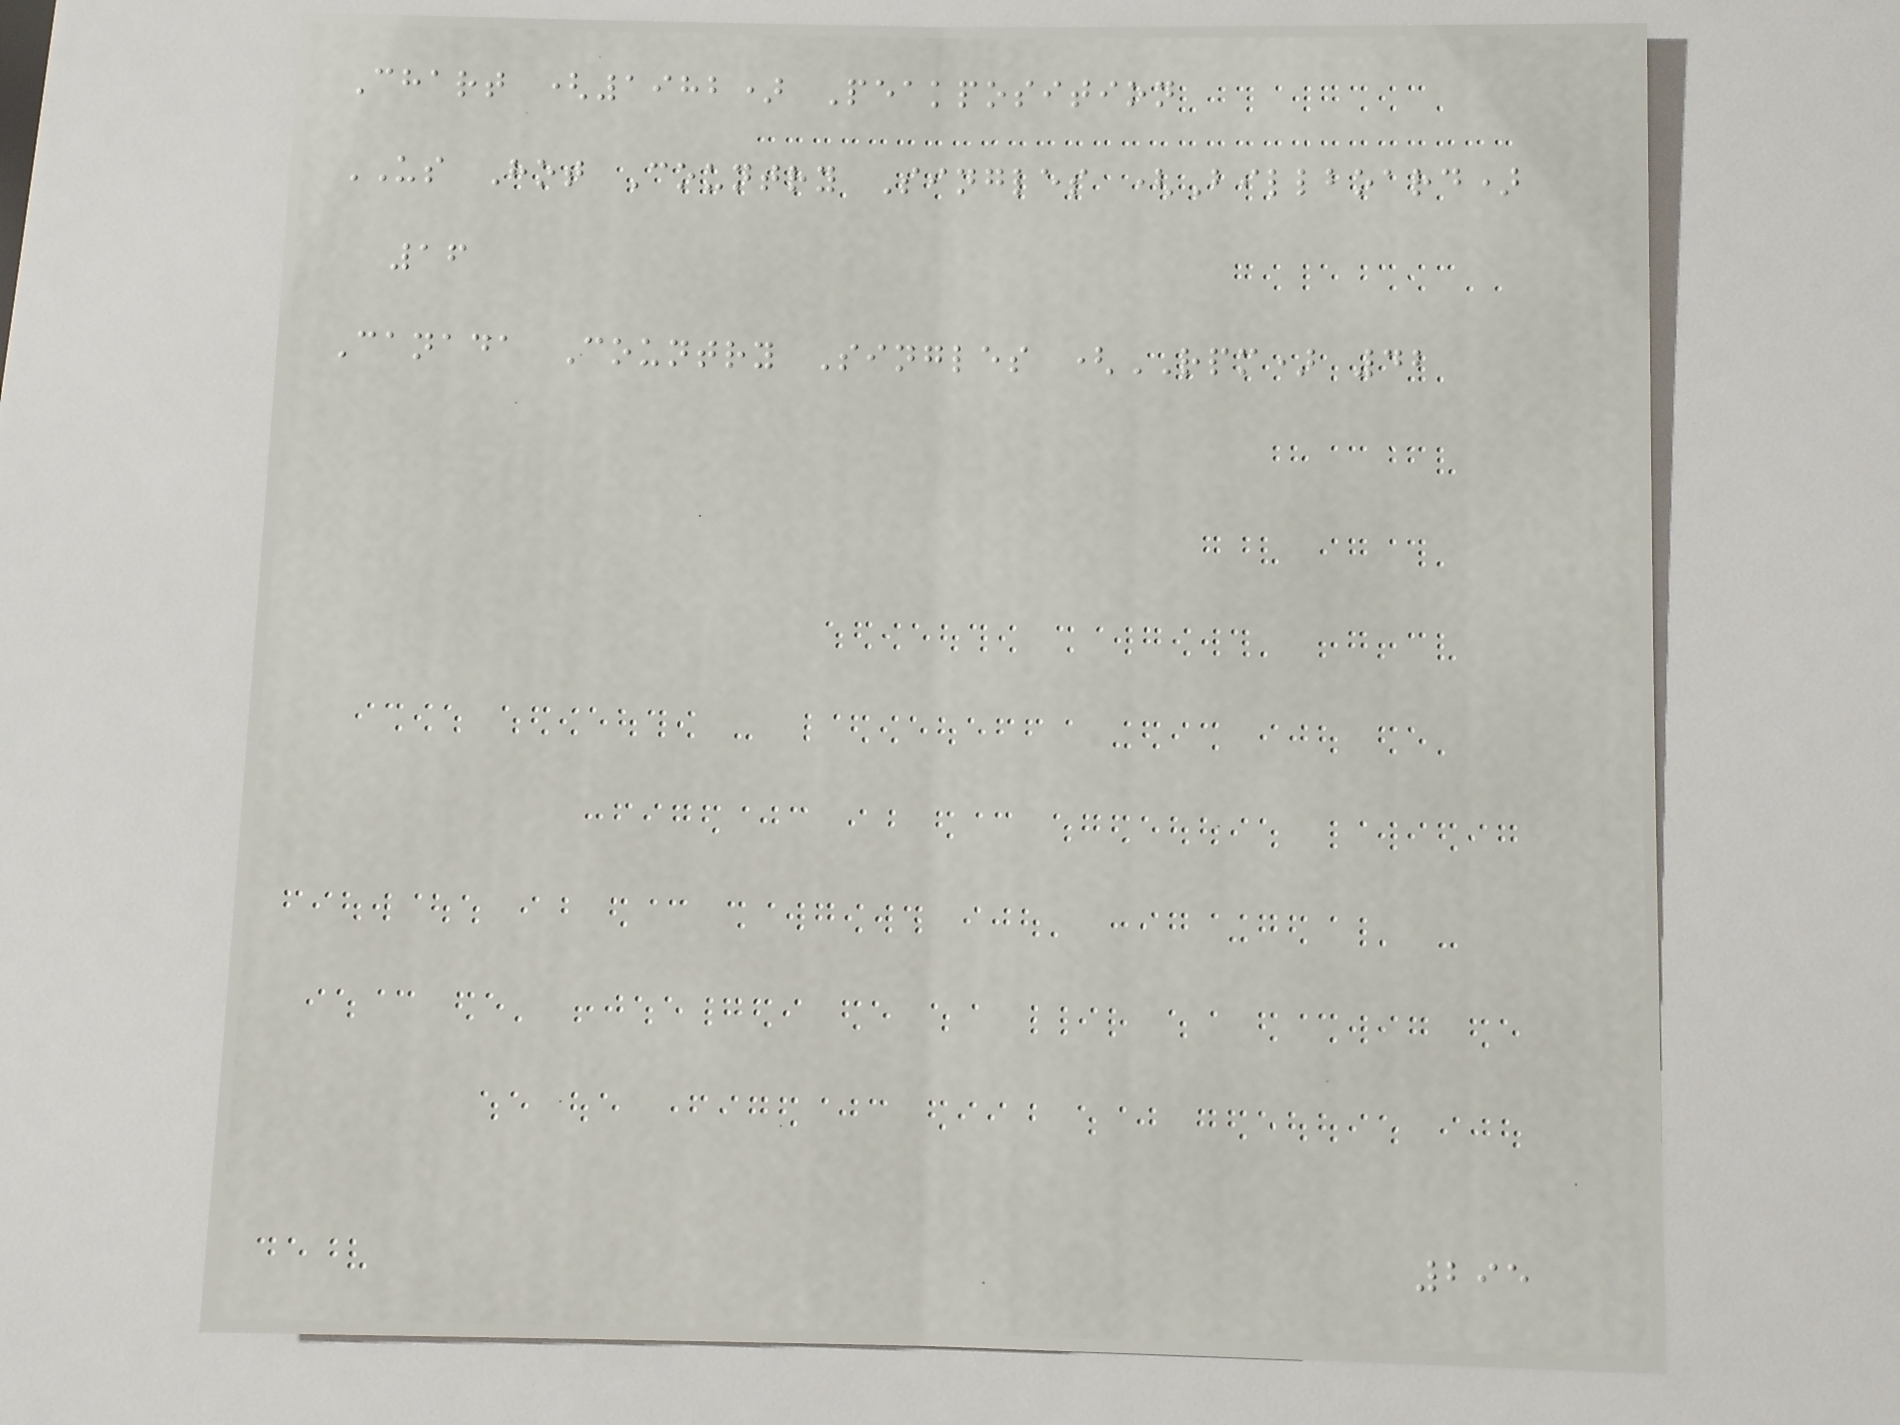Chart (1982) Peakposition
US Hot Country Singles (Billboard)
16
Canada Country Singles (RPM) 42
295
